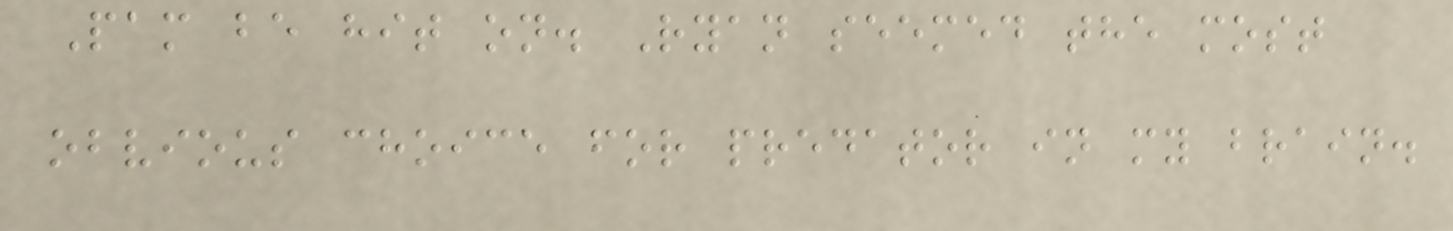Pam be hit on. Ryan seemed the most
obvious choice for predator in my brain.
